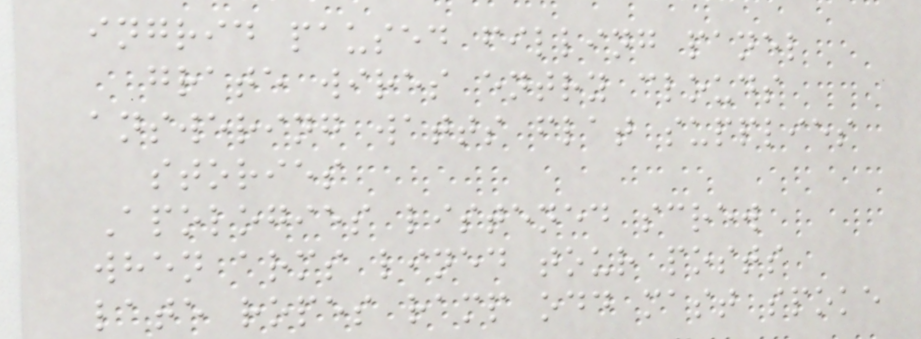ingrid paused filling panel
grate wires entry clouds
answering watts flat supplies
stories
Apologies listened screw
when arms lined tour posts
late ropes ramp odd mast spoke
